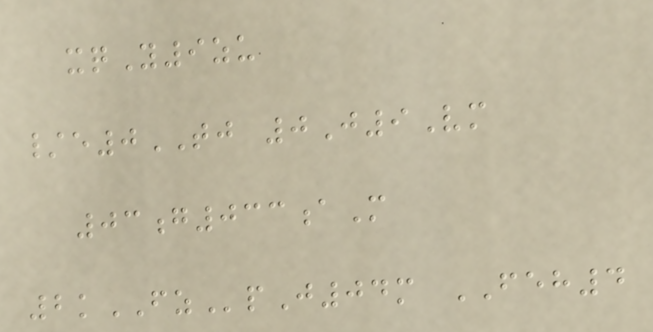xqY9zu
/e0TJ 0J9Vm
03g033aM
2kFZpJ04m FEH4
